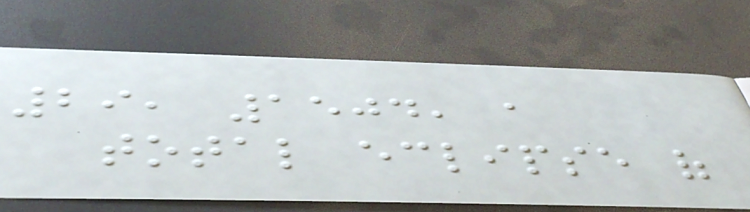29, 1504, a
total eclipse of
